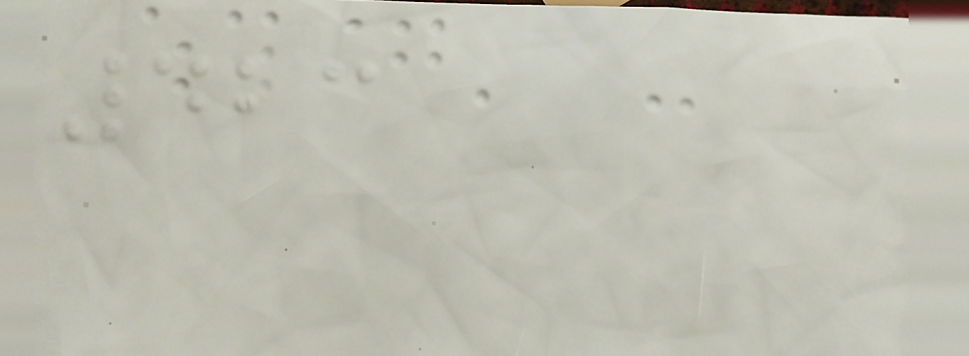423
